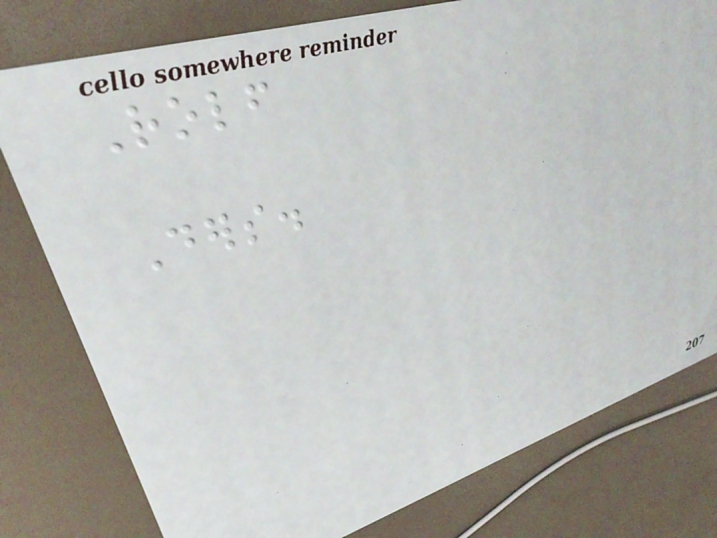Rolf
Ders.
